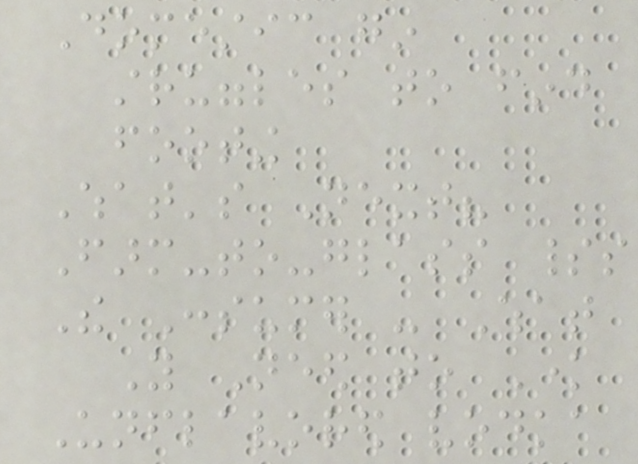Domestic gin
struggles to find
footing
What's Next?
Farm-to-glass spirits
The Consumer - What
You Need to Know
Unflavored vodka
